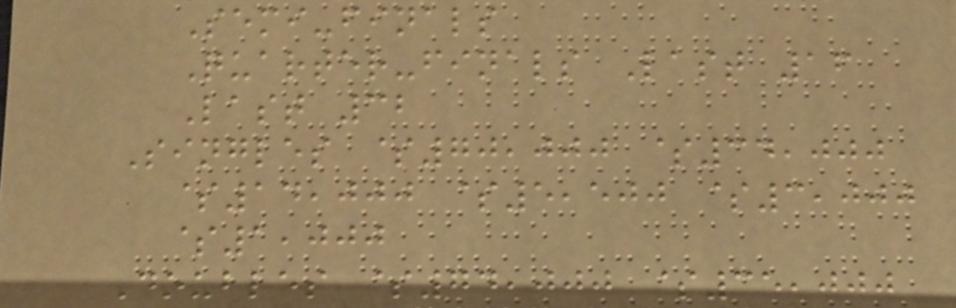Semi-finals
Quarter-finals Last 16
Last 32
Singles $70,000 $34,000
$14,000 $5,500 $3,000
$1,000
Doubles $74,000 $35,000
